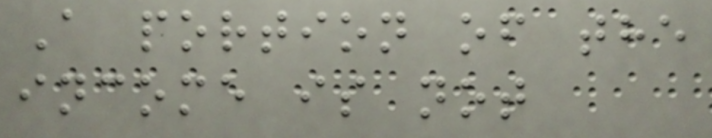A portion of the
income is not
